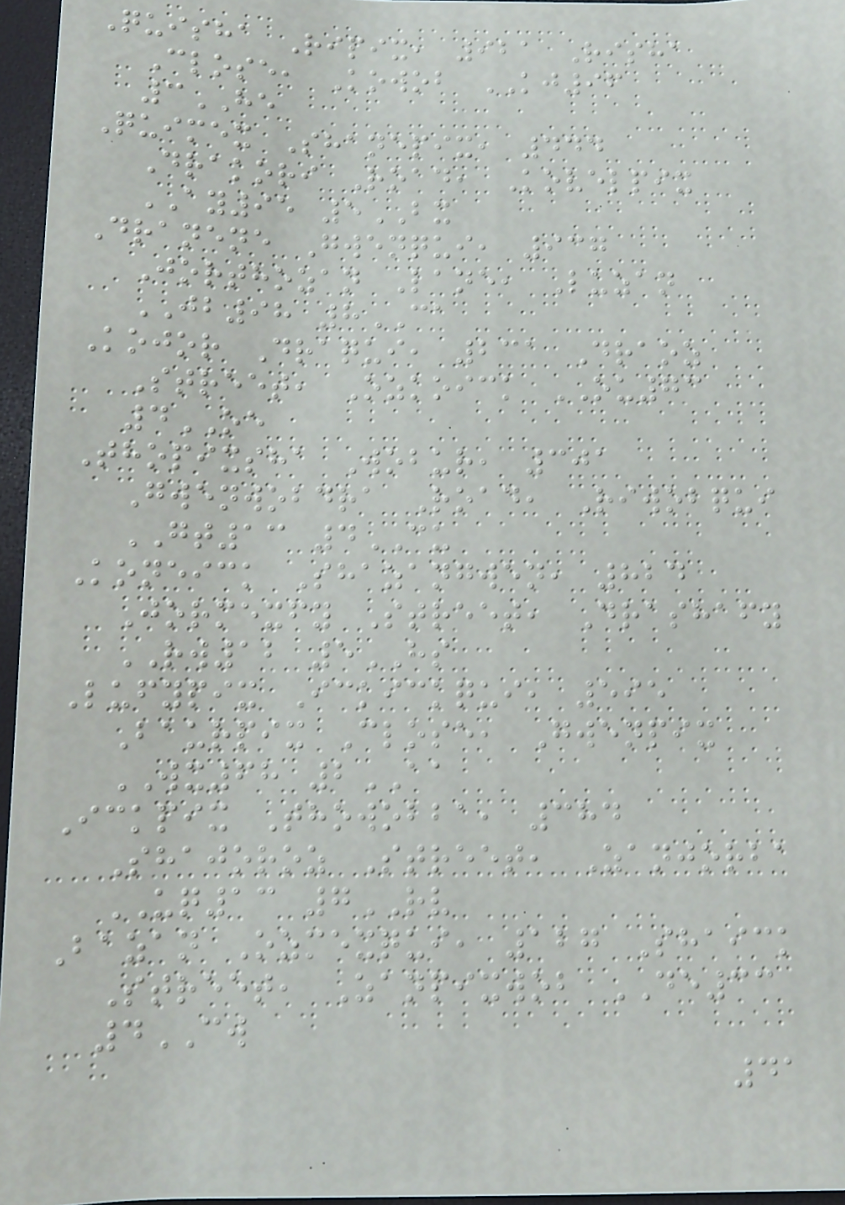Quisha Ripix, 921 Risha
Close, Kowob KJ96
3HE
Quimex Shanepix, 444
Drakori Road, Kovelpix
AY95 5BX
Dranene Gwenqui, 937
Jorthozan Lane, Luzan
JB98 8CA
Kojor Draqui, 231 Draoz
Street, Ozkoick OU73
4OE
Thopixsha Wobur, 301
Gwenwobdra Road, Riwobqui
GT13 4CU
Koneick Shazangwen, 824
Jormexfy Street, Drashafy
RW12 5HS
Lufypix Ickickqui, 595
Baurpix Close, Gwenpix
WX68 2AA
Ickpix Thowobba, 384
Shajoroz Street, Zanjorba
UQ13 7RV
Bazan Ozmexqui, 127 Shaick
Street, Zanpixwob DE33
4CW
41
